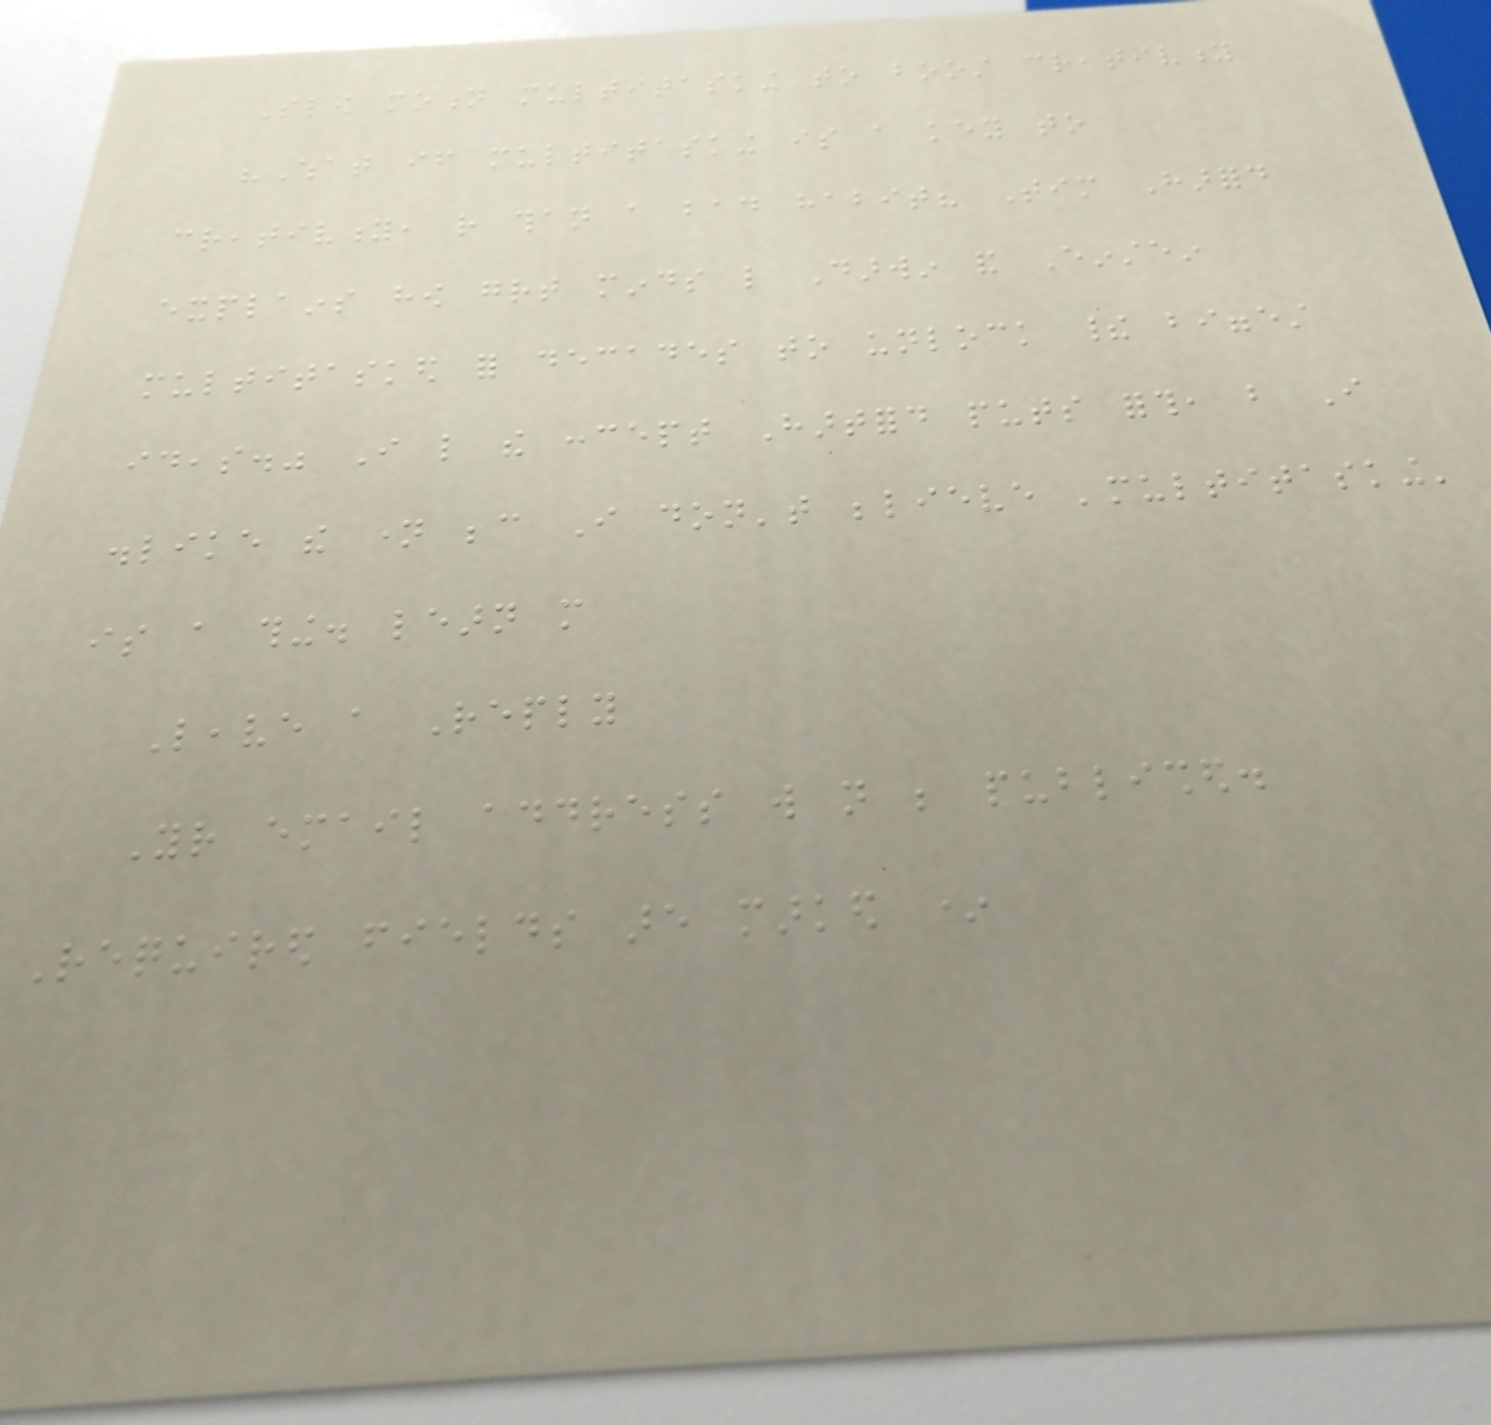Slow motion multitasking to boost creativity
"What if multitasking is a key to
creativity, rather than a bad habit? Tim Harford
explains how great minds like Darwin and Einstein
multitasked for decades to unlock their biggest
ideas." I like the concept Hartford puts forth, but I
dislike the name because I don't believe 'multitasking'
is a thing. learn more
Leave a Reply
Your email address will not be published.
Required fields are marked *
